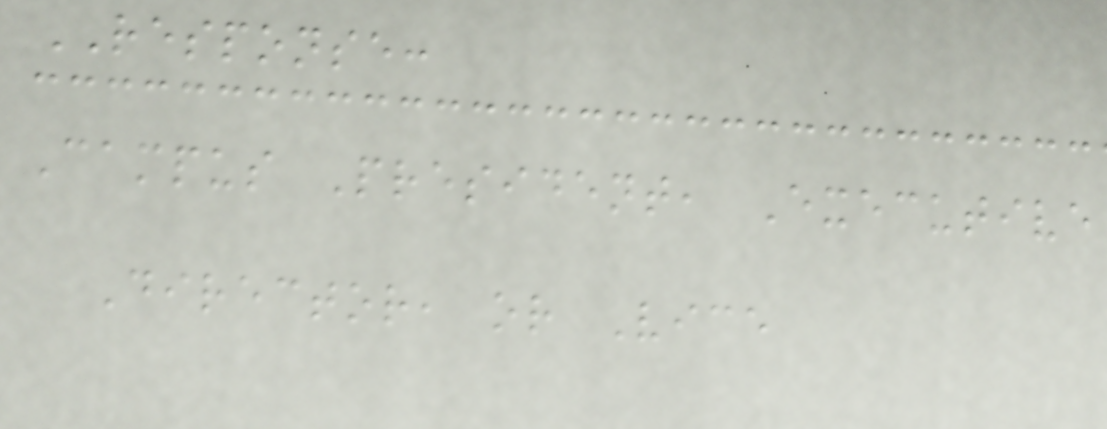RESPONSE:
Campus President, Executive
Director, or Vice
